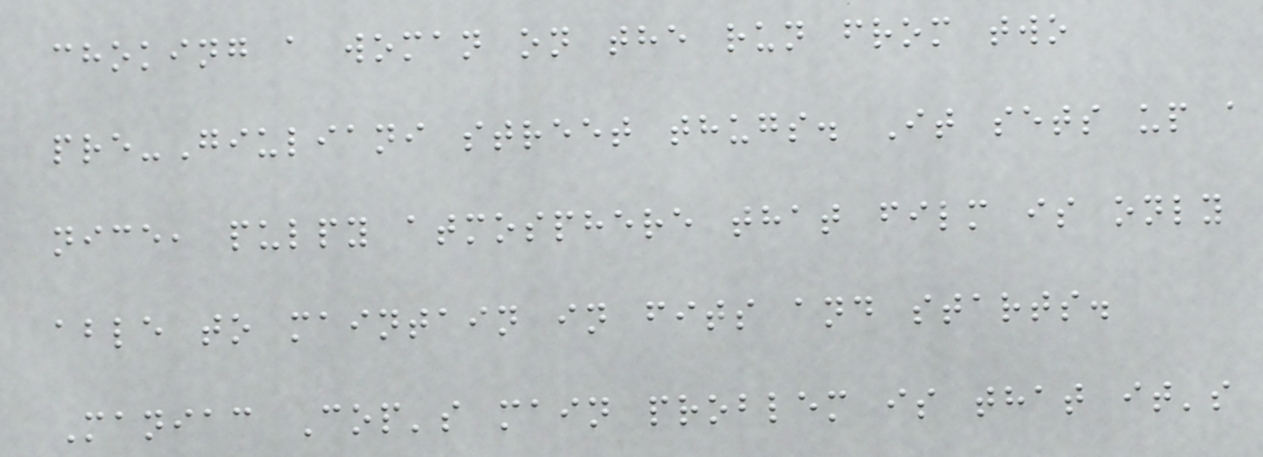choking a woman on the run from two
pre-Giuliani street thugs. It sets up a
nice, pulpy atmosphere that film is only
able to maintain in fits and starts.
Maniac Cop's main problem is that it's
